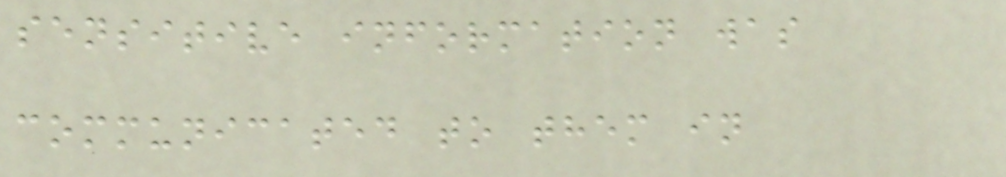sensitive information was
communicated to them in
